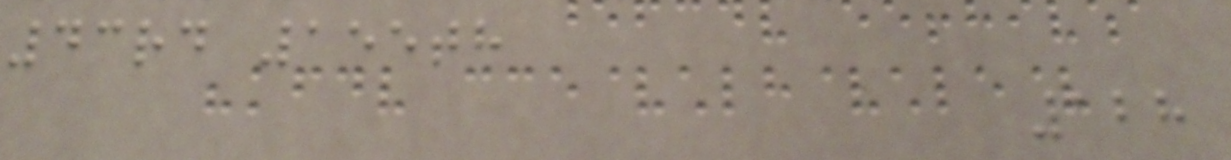43rd 155th
128
